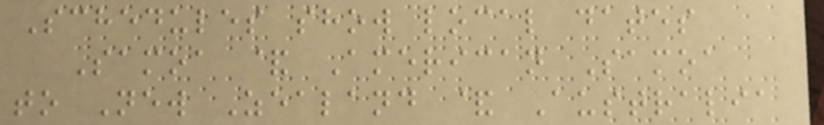Schedules show local dates
Samoa & American Samoa
to New Zealand & Australia
